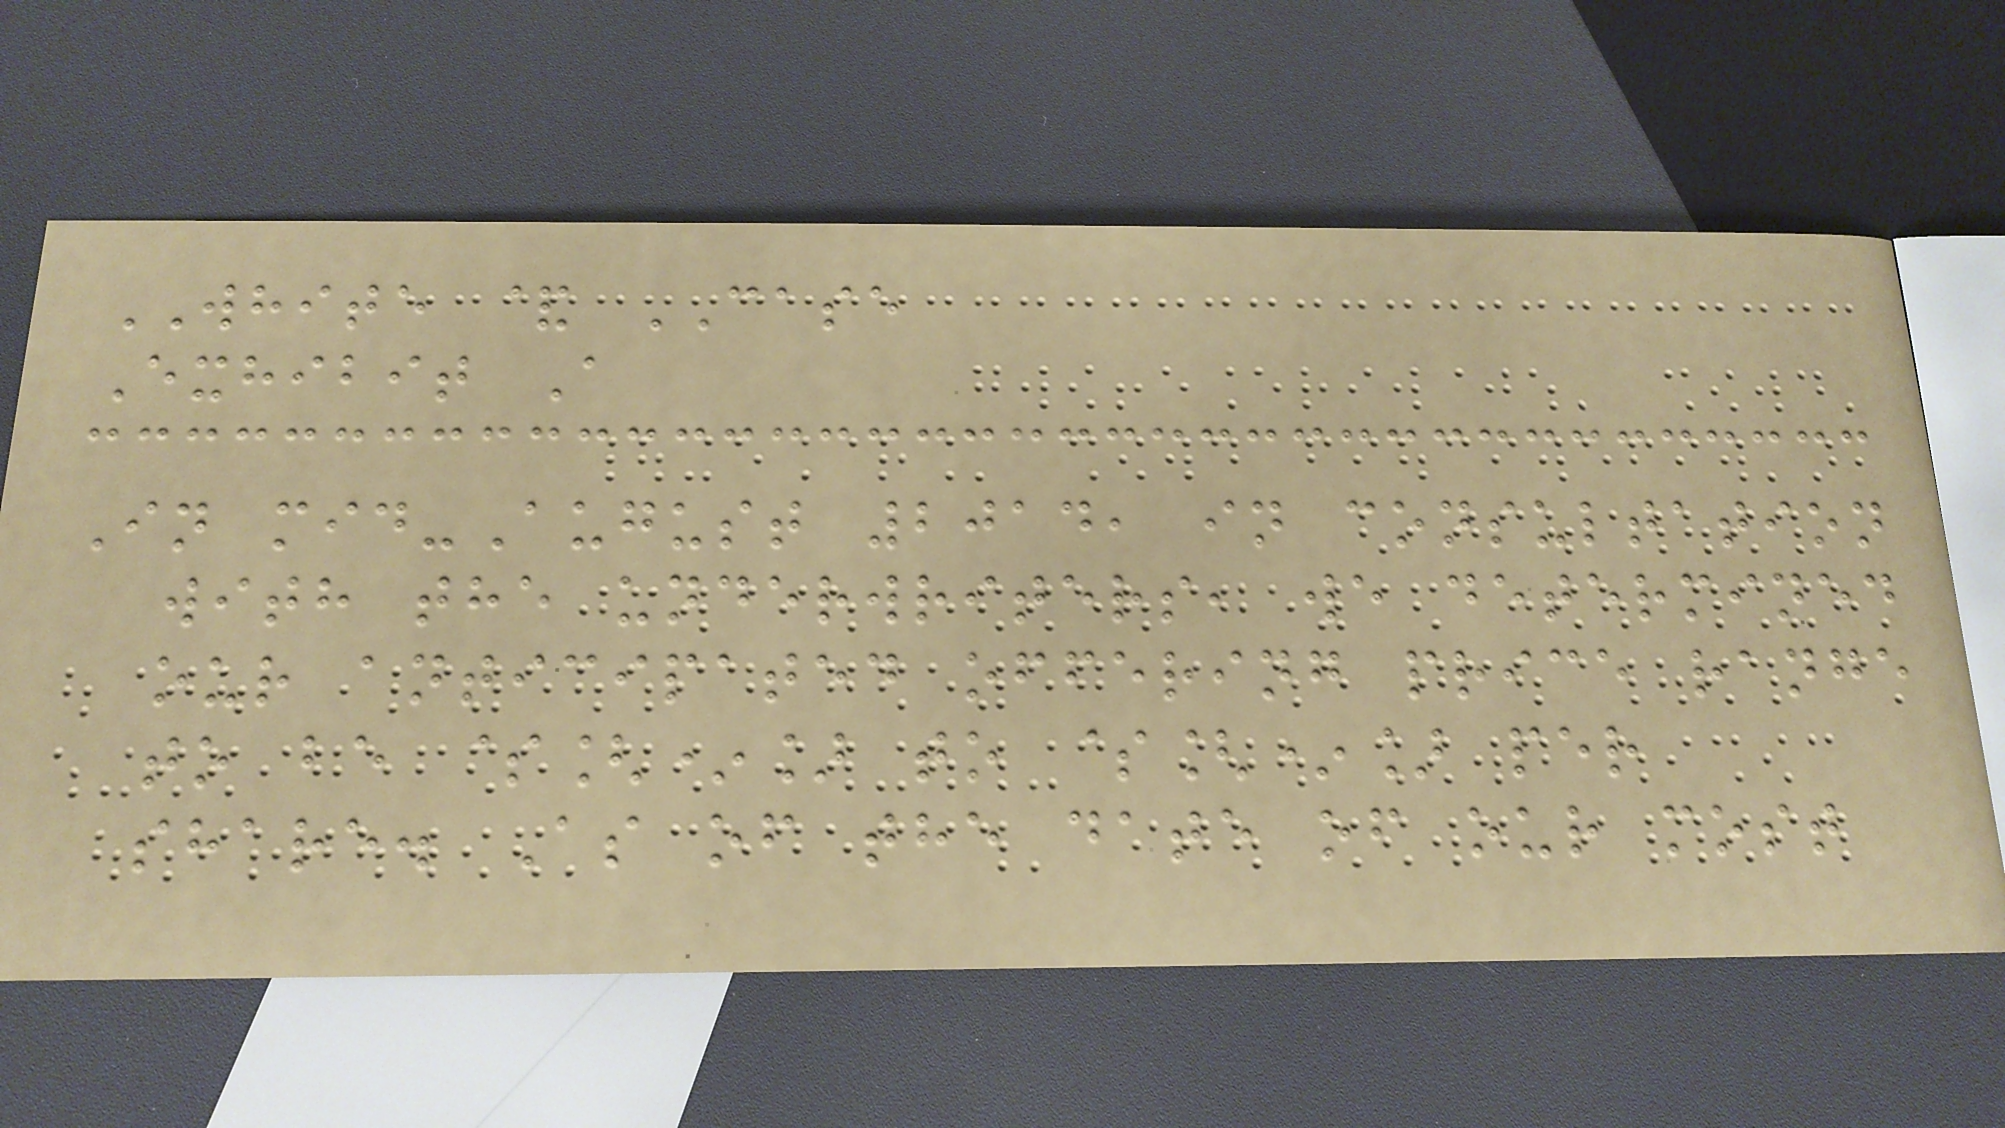WHITE & CASE
Exhibit A
In mid-August 2014, in consultation
with the underwriters, we determined
our anticipated offering price range
to be $[*] to $[*] per
share. As of the date of our most
